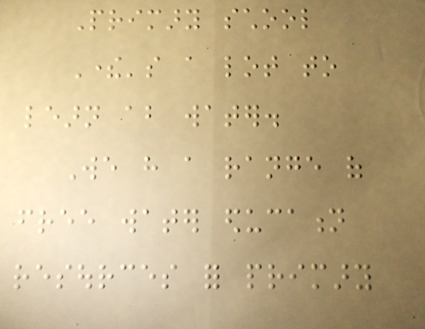Primary school
There's a lot to
learn about water.
We have a range of
free water education
resources for primary
